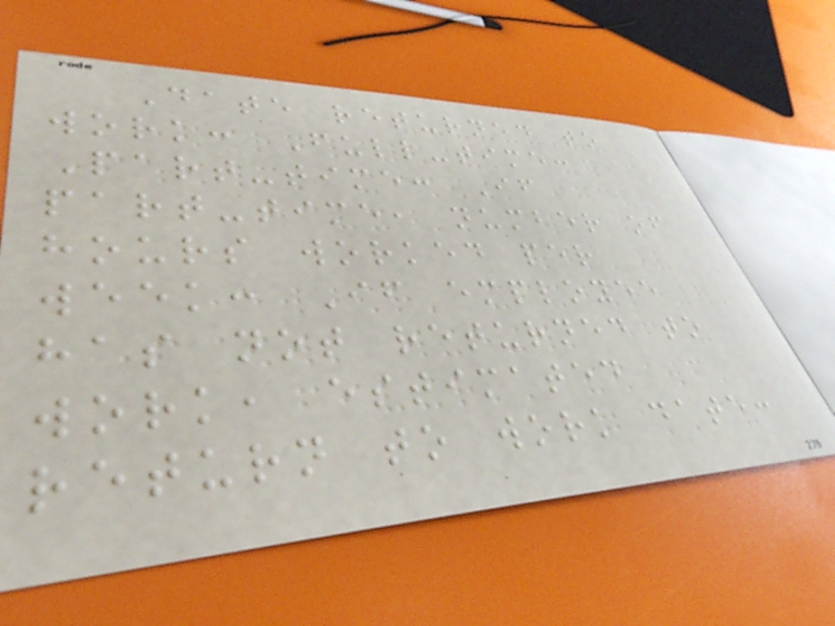Date returned to
work: Full-time:
Part-time: If
part-time, number of
hours worked per
week: If employee
has not returned to
work, estimated
return to work date:
